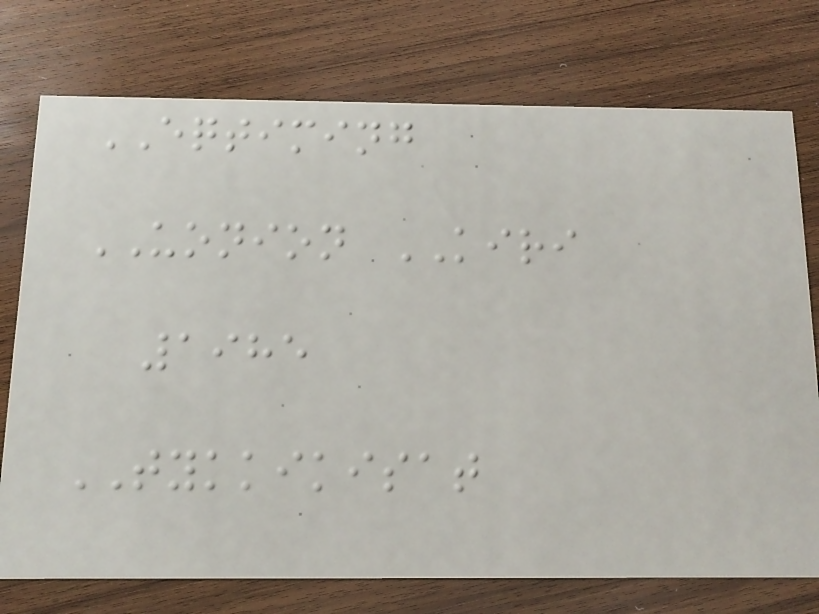EQTIMING
UONION KIRI
1985
TYKKIKISAT
